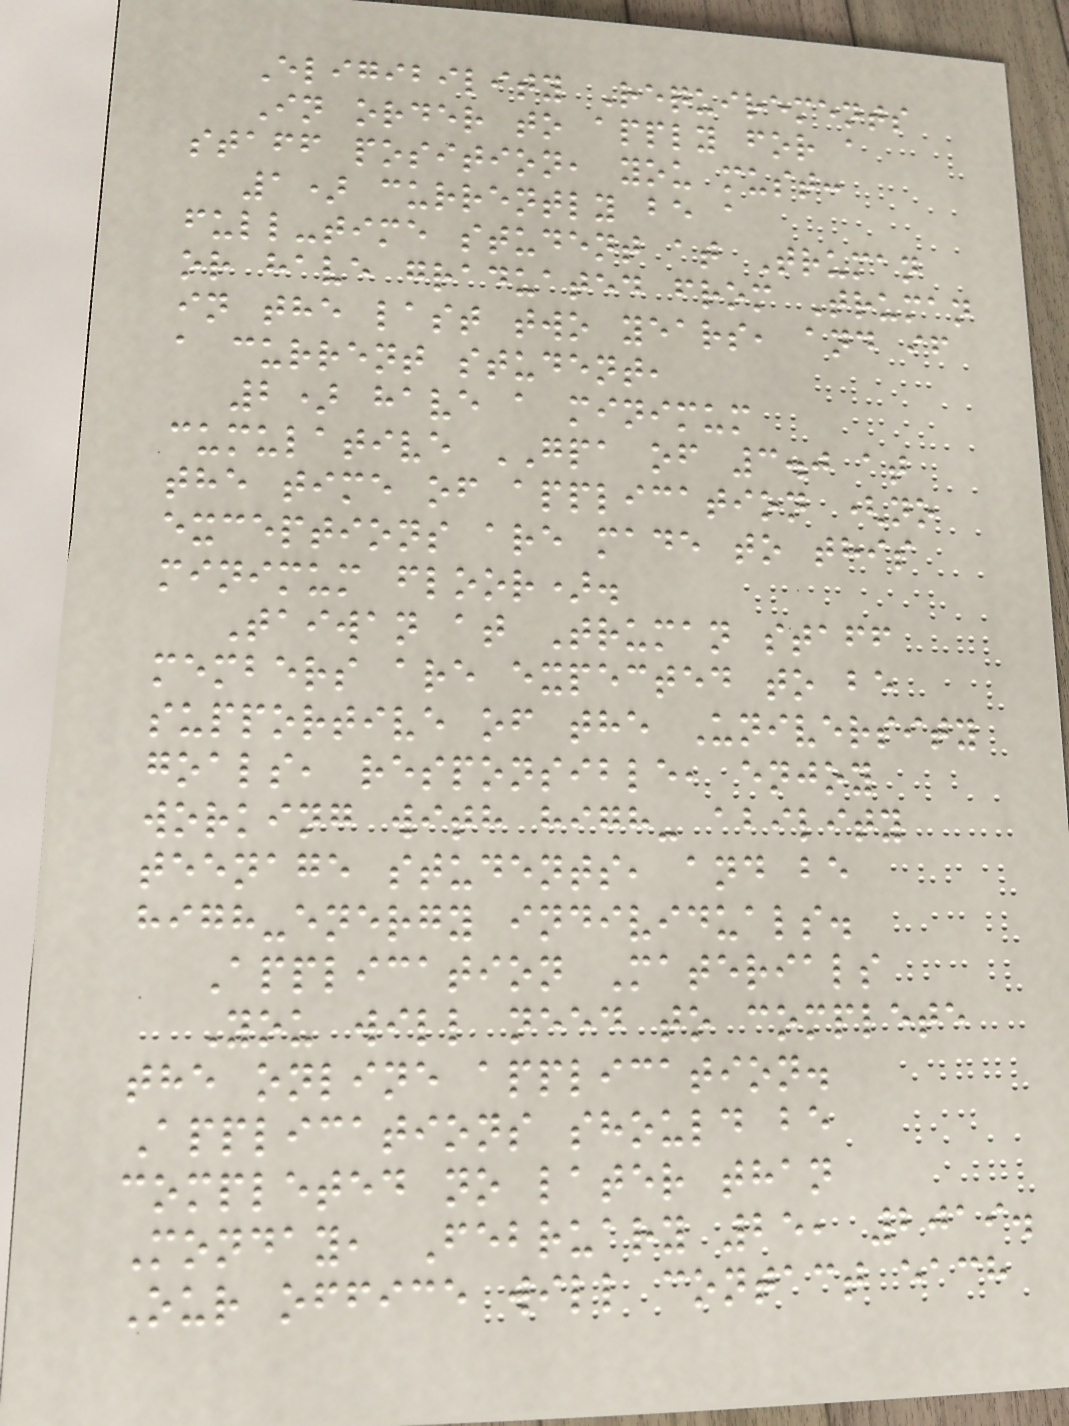Eligibility Requirements
In order to apply for a
staff position, you must:
1) currently be a
full-time student at Truman
or have graduated from Truman
in the last two years, and if
a current student,
2) have a minimum
cumulative GPA of 3.0 at
the time of application (no
exceptions are made to this
minimum floor).
Taiwan at Truman staff
members are expected to be
supportive of the University
goals, responsible, enjoy
working with high- ability
teenage students, and be
high-energy individuals.
Application Materials
You will need to complete
the online application.
Applications should be
completed no later than
Monday, February 25, 2019.
Our office will contact each
